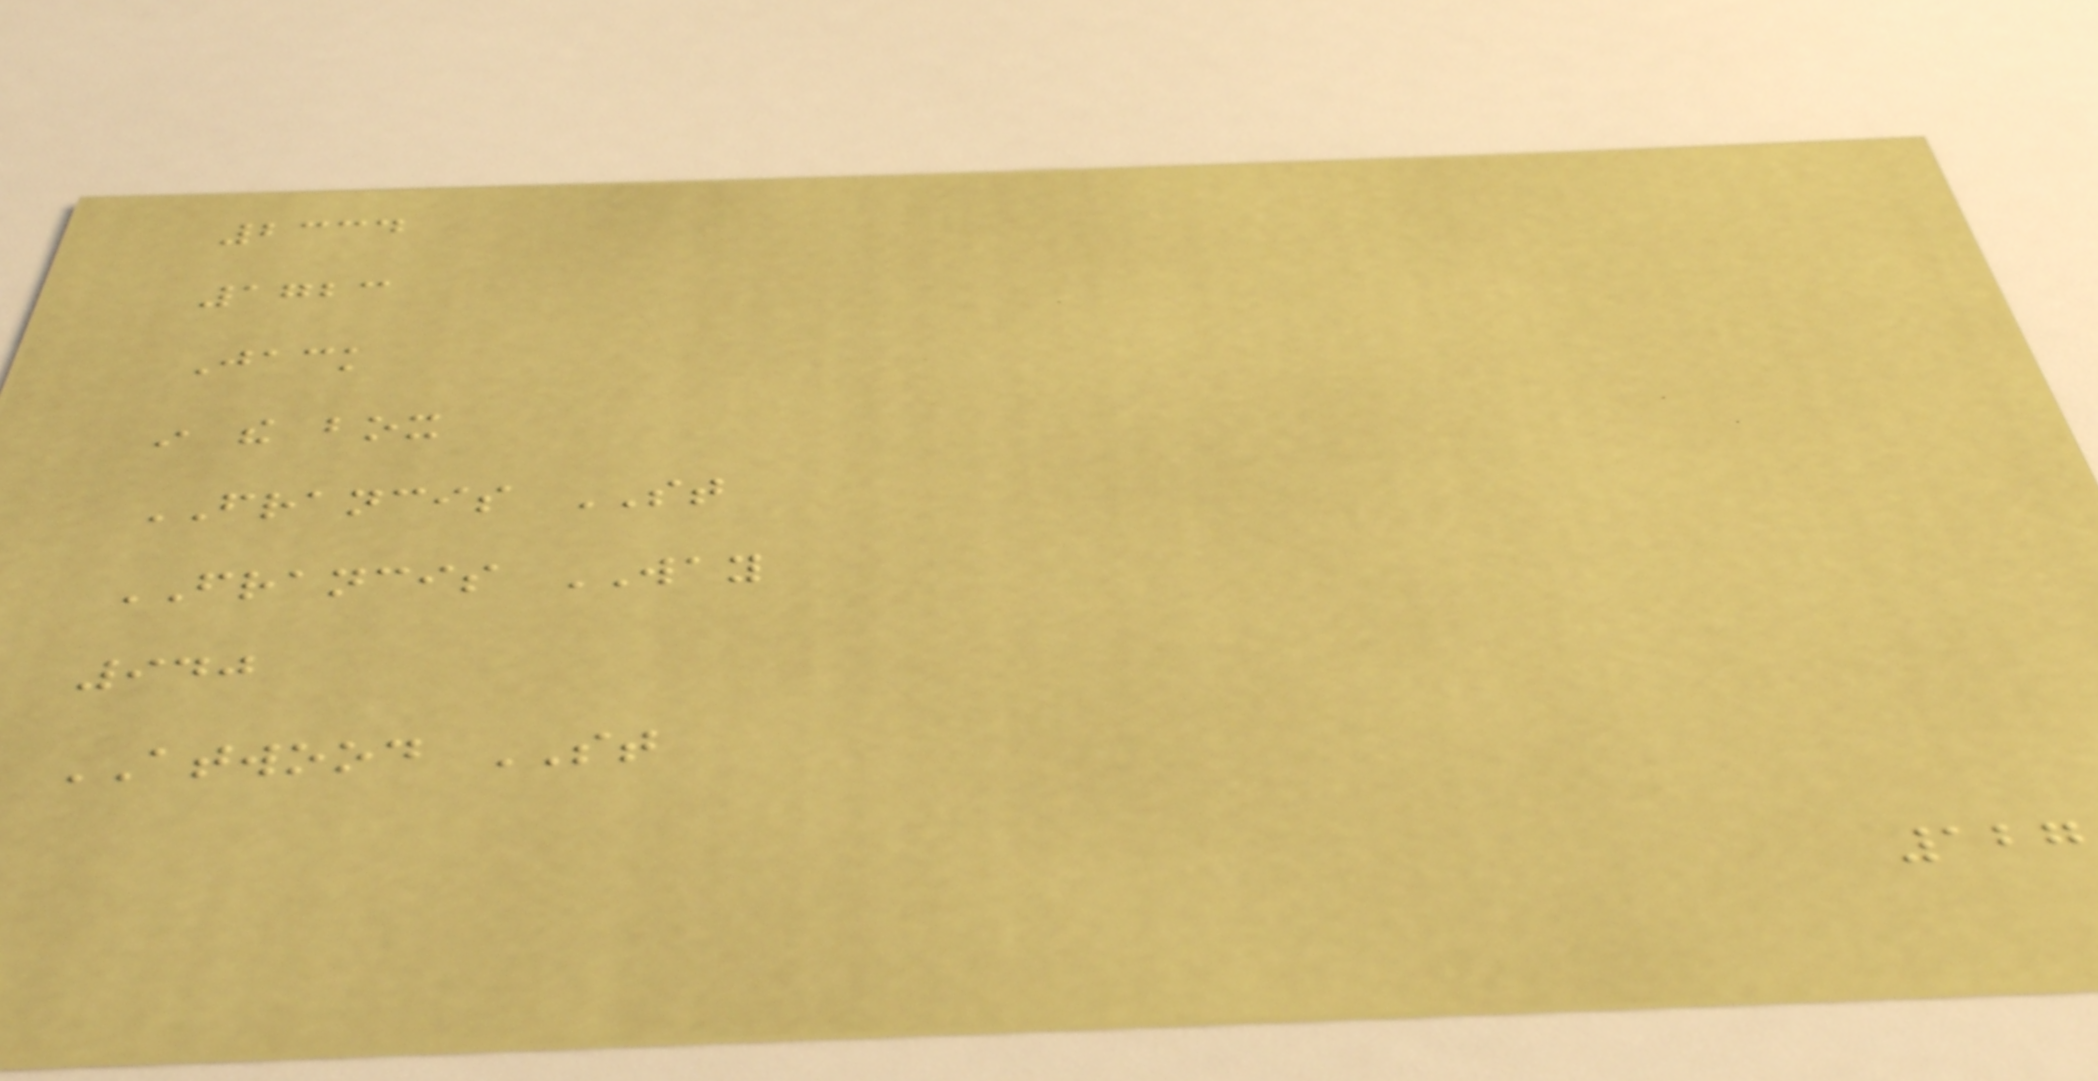2334
1723
Jack
in the box
FRANCIS ST
FRANCIS WAY
940
ATWOOD ST
127
